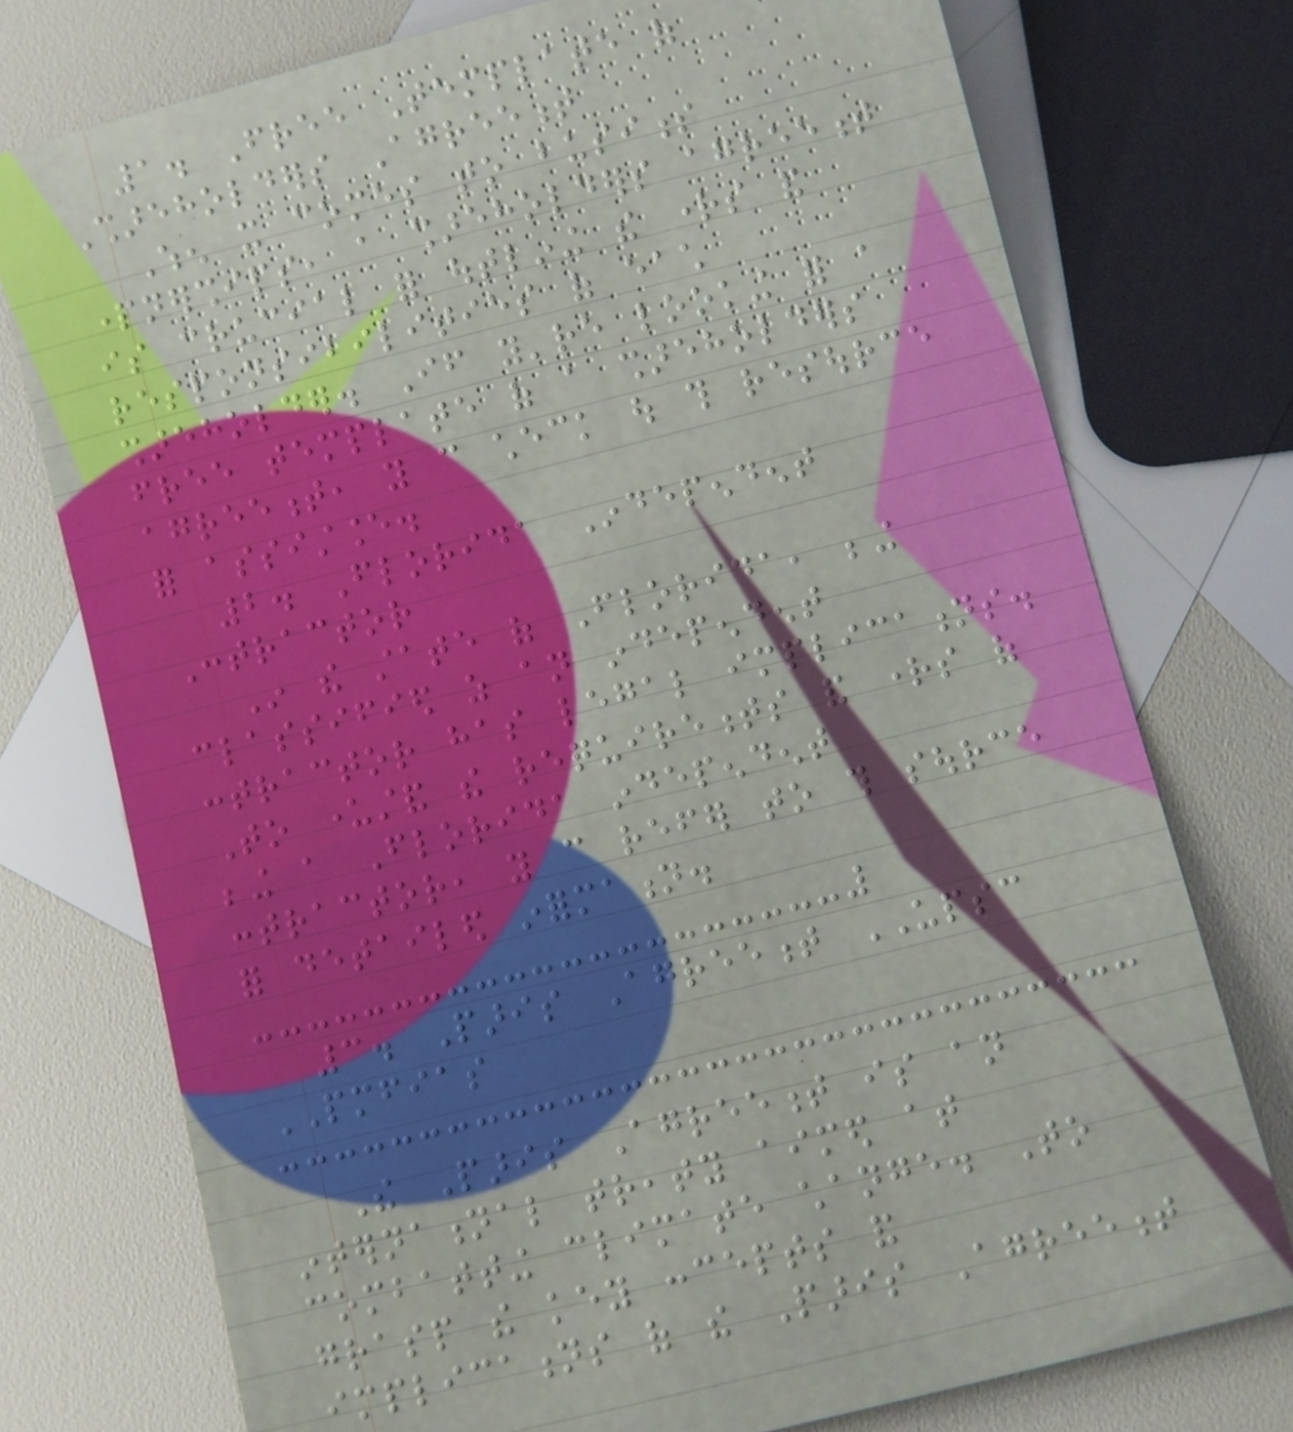1. Free Template of
Shareholders Agreement
When it comes to business
partnerships, a shareholders agreement
is crucial for outlining the rights and
responsibilities of each
shareholder. If you're looking for a
free template of a shareholders
agreement, you can check out this resource
for assistance.
2. Florida Independent
Contractor
In the state of Florida, being
classified as an independent
contractor has legal implications.
To understand the requirements and rights of
being a Florida independent
contractor, you can refer to this source
for detailed information.
3. Paris Agreement UPSC
PMFIAS
The Paris Agreement is an
international treaty aimed at
combatting climate change. To
grasp the key concepts and
implications of the Paris Agreement
